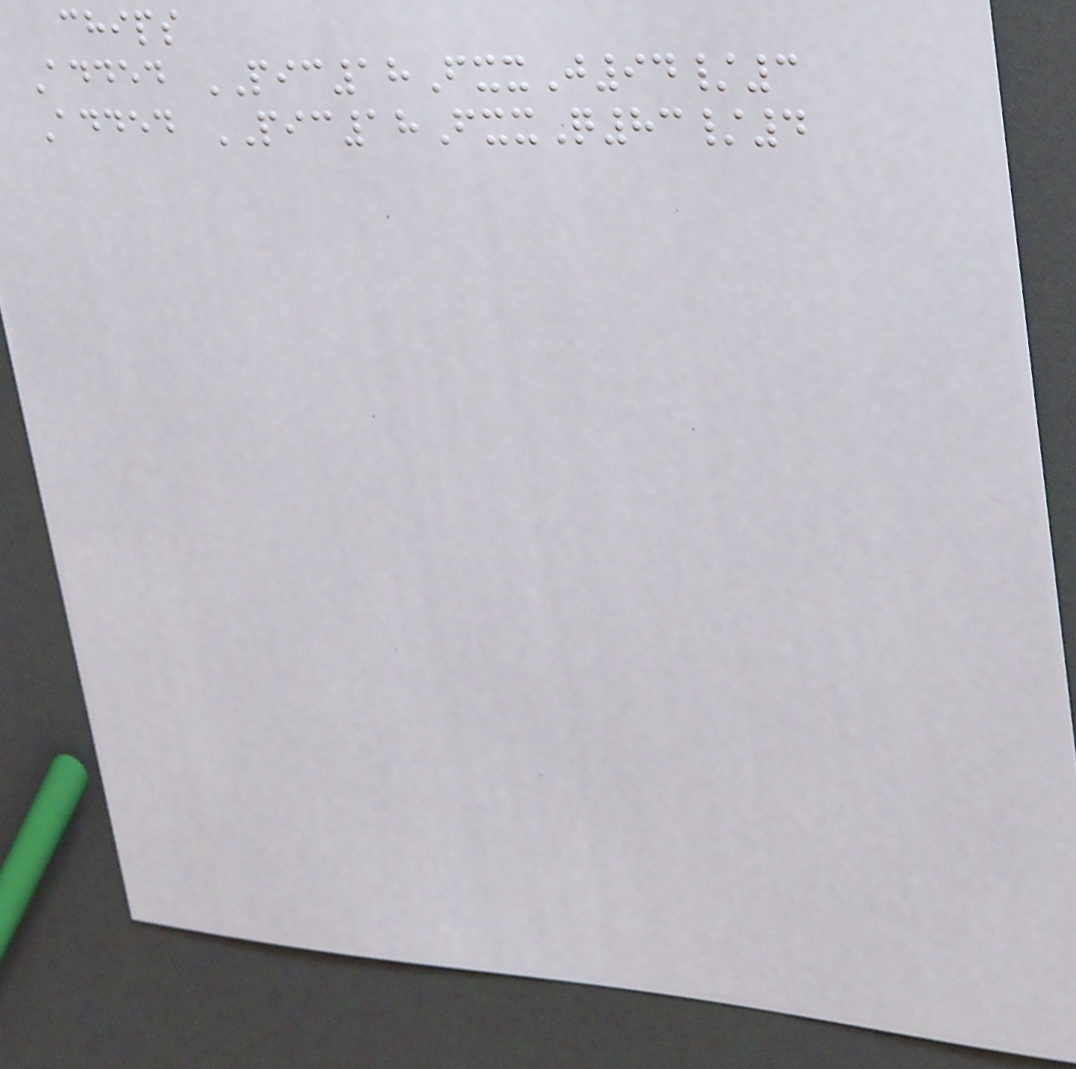chips
Added PIC18FxxJ94/3
Added PIC18FxxQ83/4
